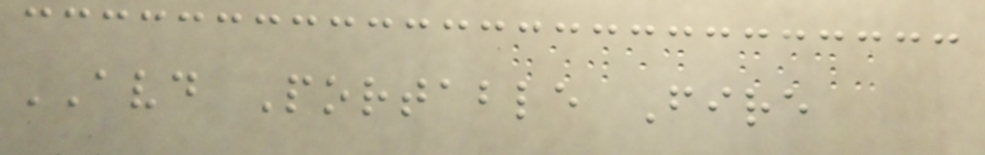AVD Portable Fire
